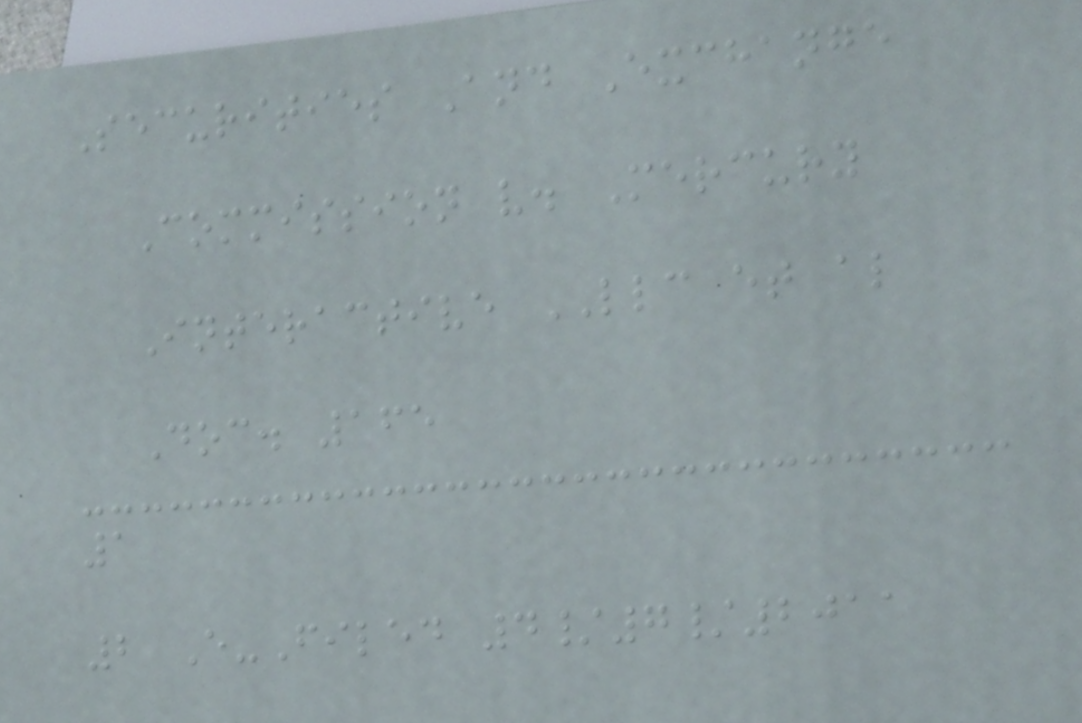Securities And Exchange
Commission v. Mercury
Interactive LLC et al
Doc. 165
1
2 E-Filed 4/7/2011
